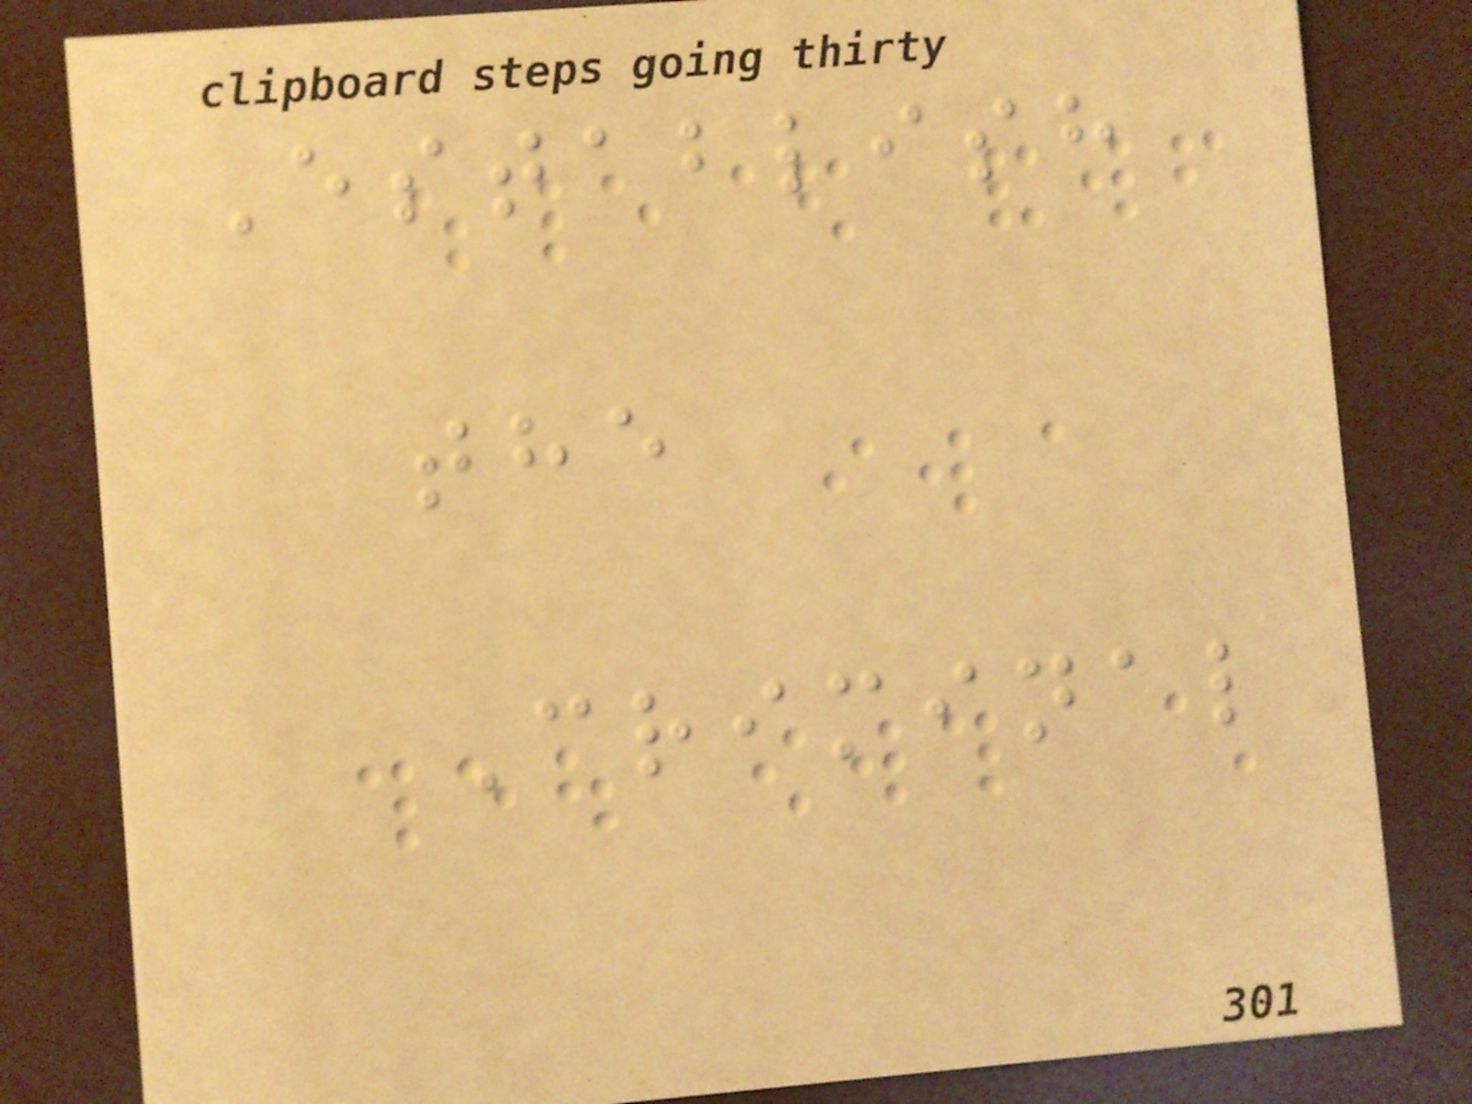Establish
the
Criminal
